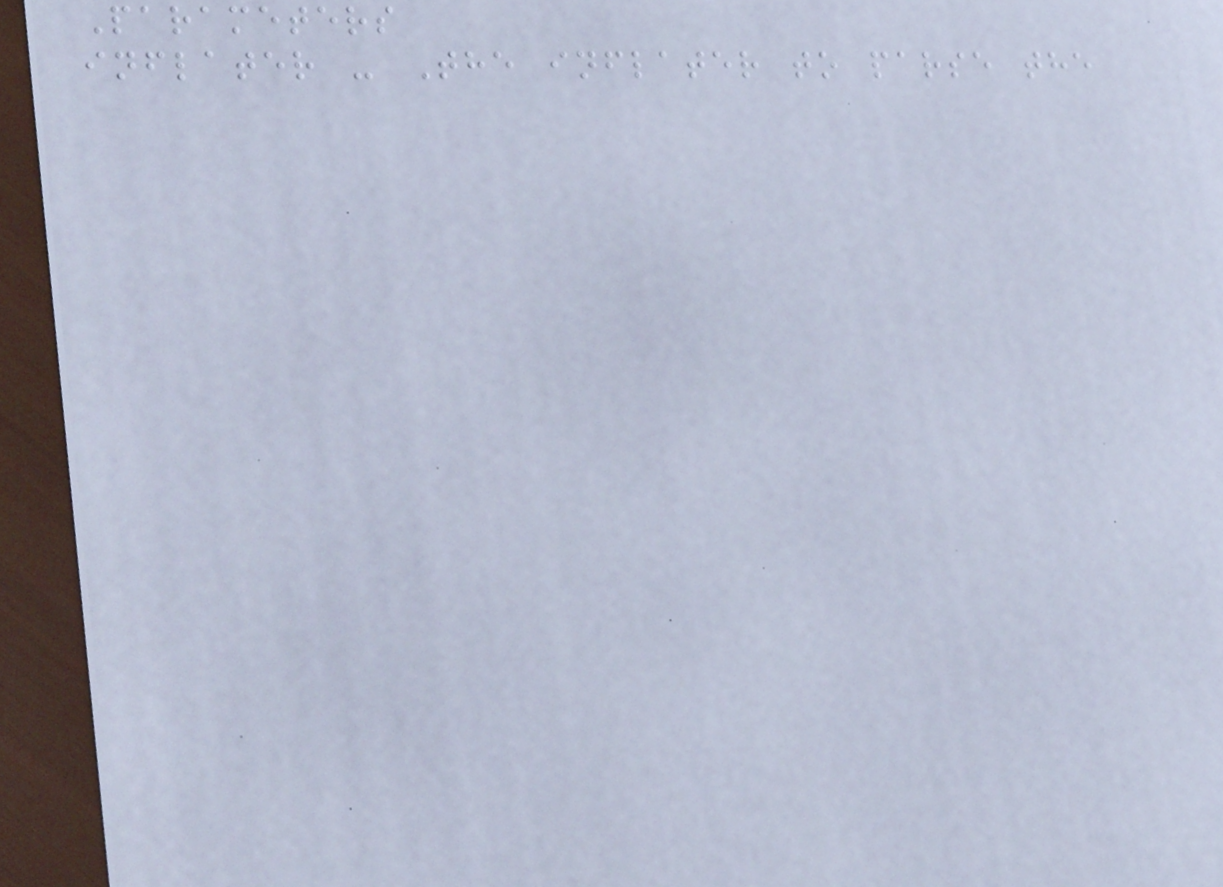Parameters
inflater - The inflater to parse the
